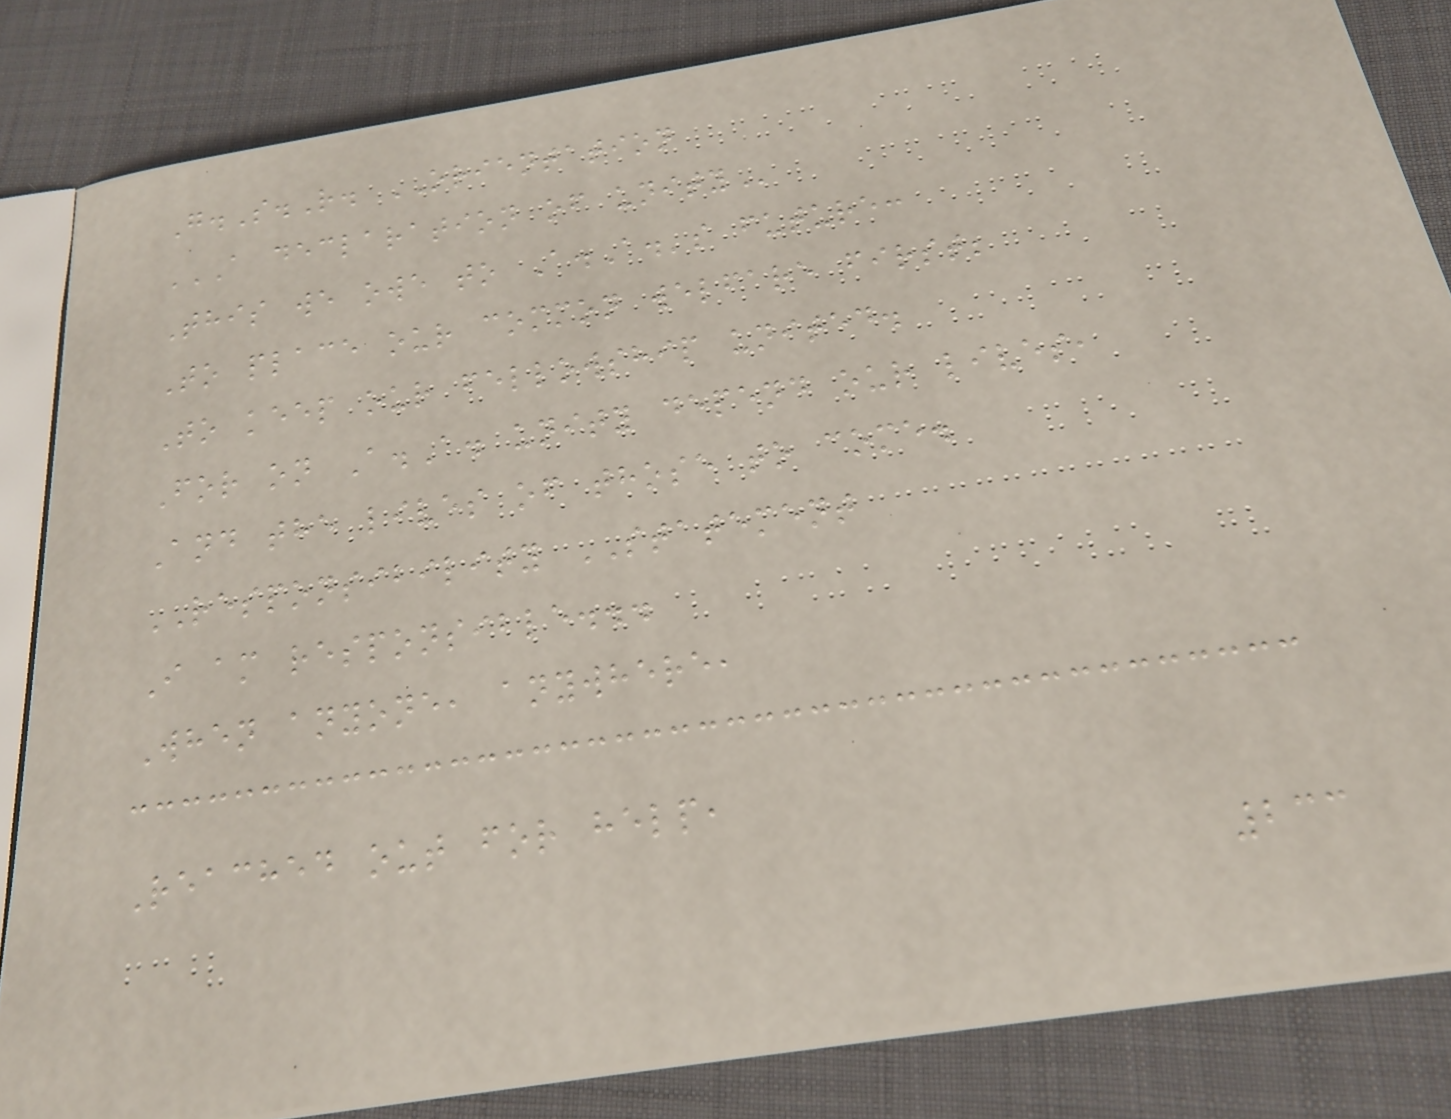G.S.R. ORIENTATION
A DECLARATION OF UNITY
This we owe to A.A.'s future:
To place our common welfare first;
To keep our fellowship united.
For on A.A. unity depend our lives,
And the lives of those to come.
RESPONSIBILITY STATEMENT
I am responsible...
When anyone, anywhere,
Reached out for help,
233
